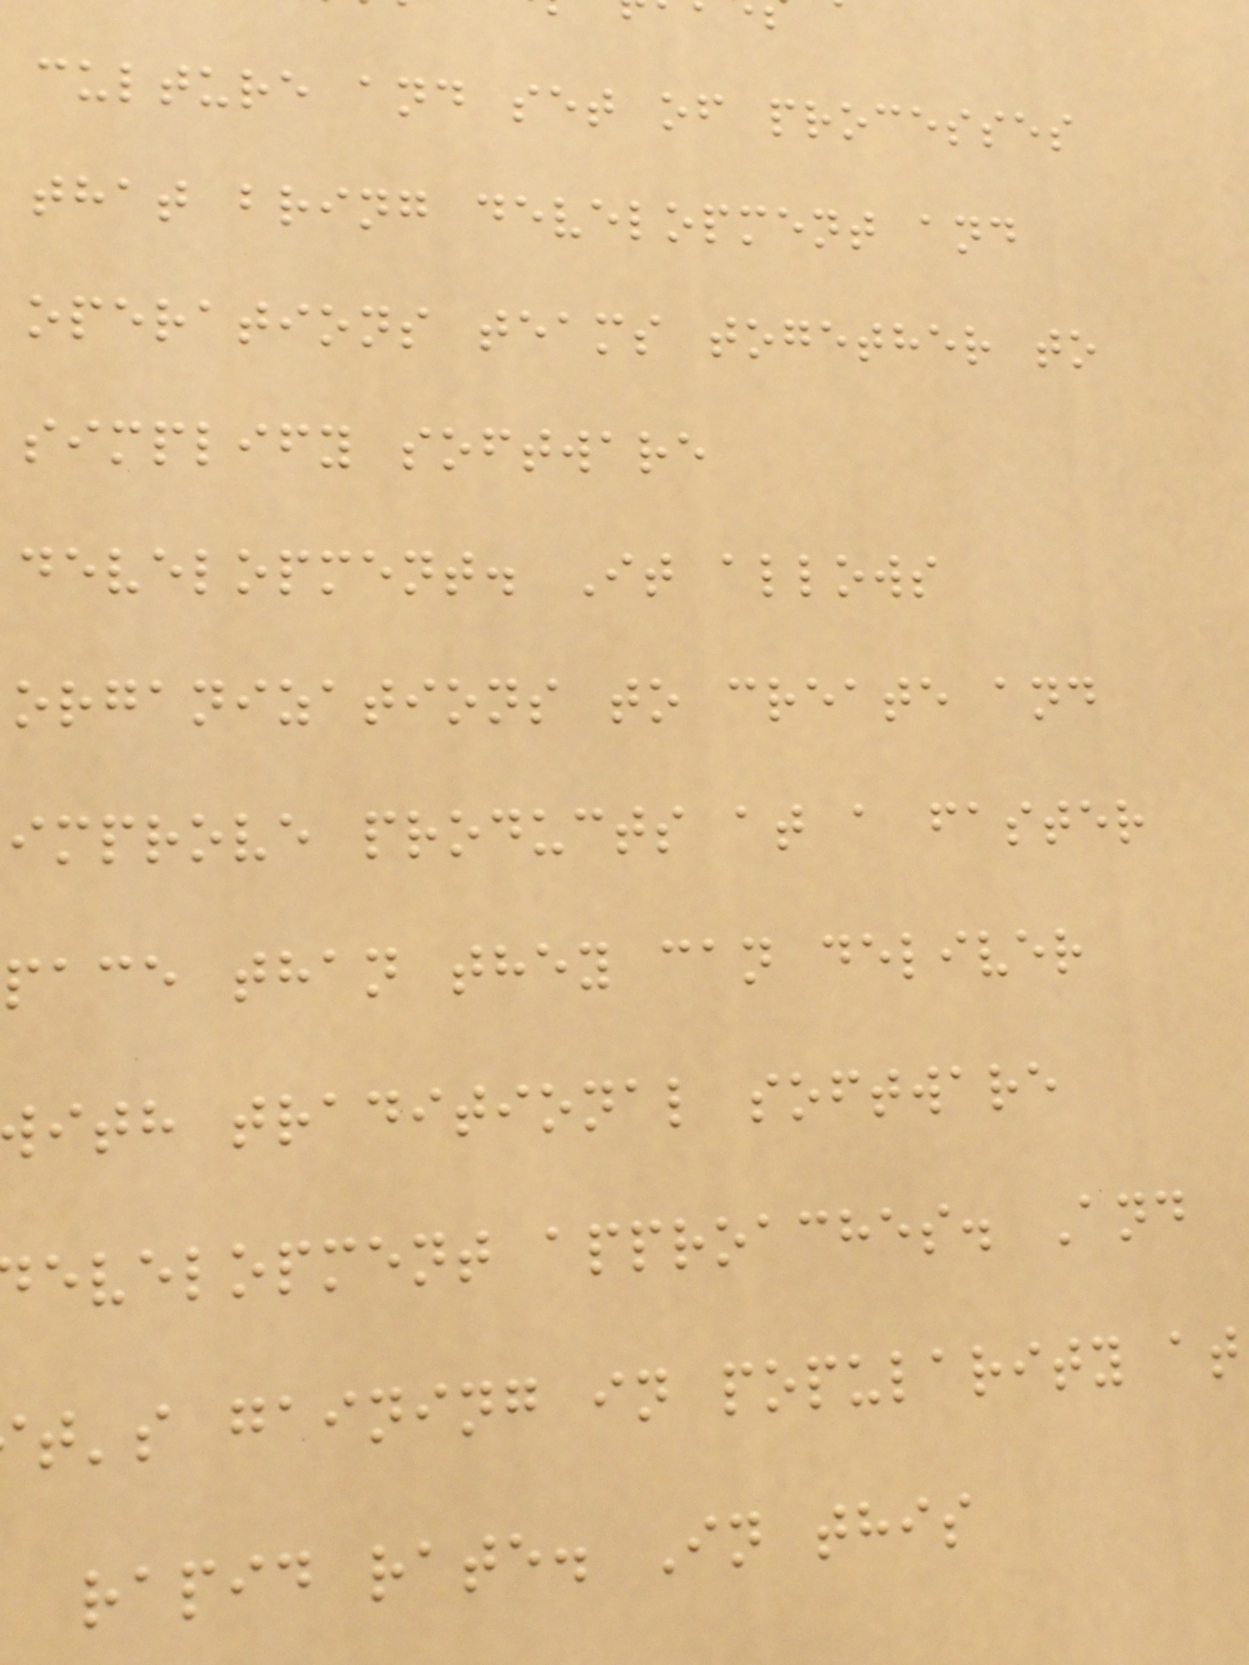culture and set of processes
that bring development and
operations teams together to
simplify software
development. It allows
organizations to create and
improve products at a faster
pace than they can deliver
ith traditional software
evelopment approaches. And
t's gaining in popularity at
rapid rate. In this
